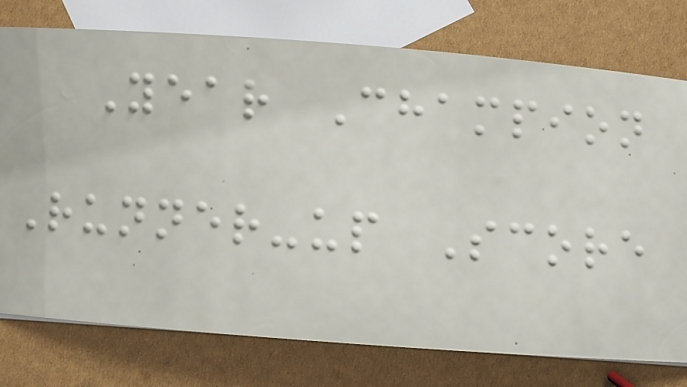Year Champion
Runner-up Score
